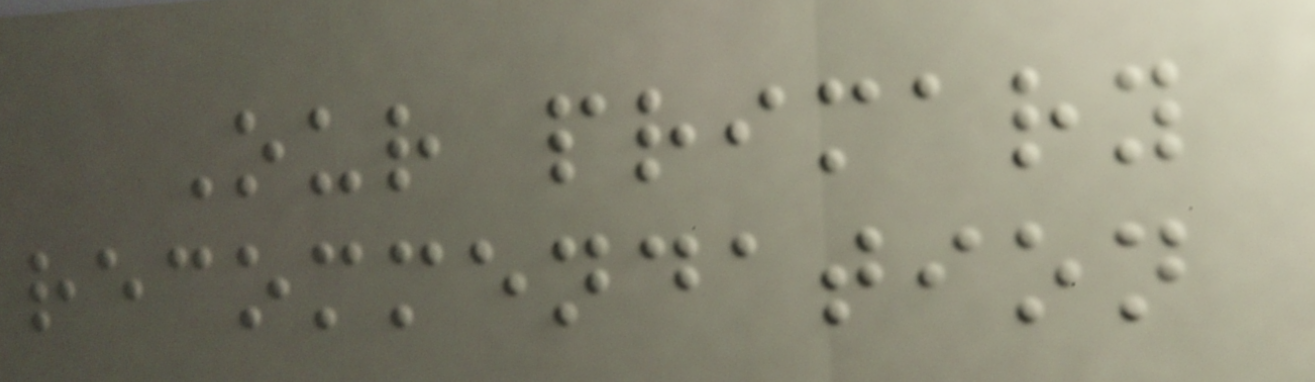Our primary
recommendation
